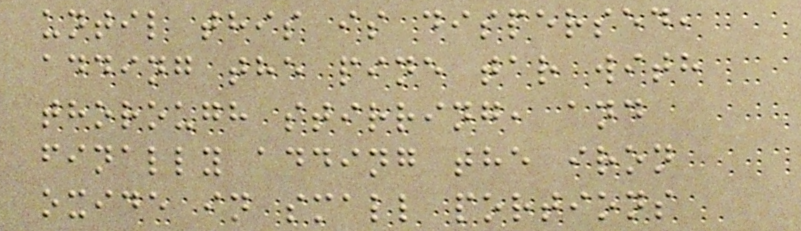until this is dispersed,
adding the pine tar with
thorough stirring, and
finally adding the iron
oxide in small portions
